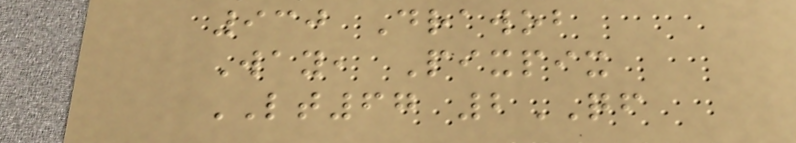930 Drawob
Way, Pixpix
LT67 2QF
